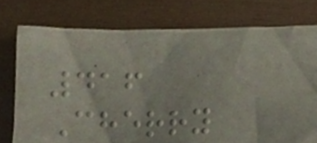416
Cherry
